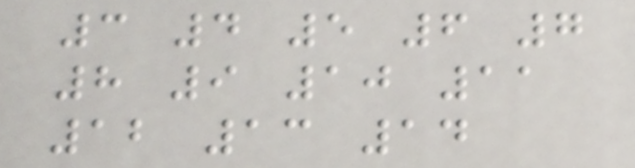3 4 5 6 7
8 9 10 11
12 13 14
